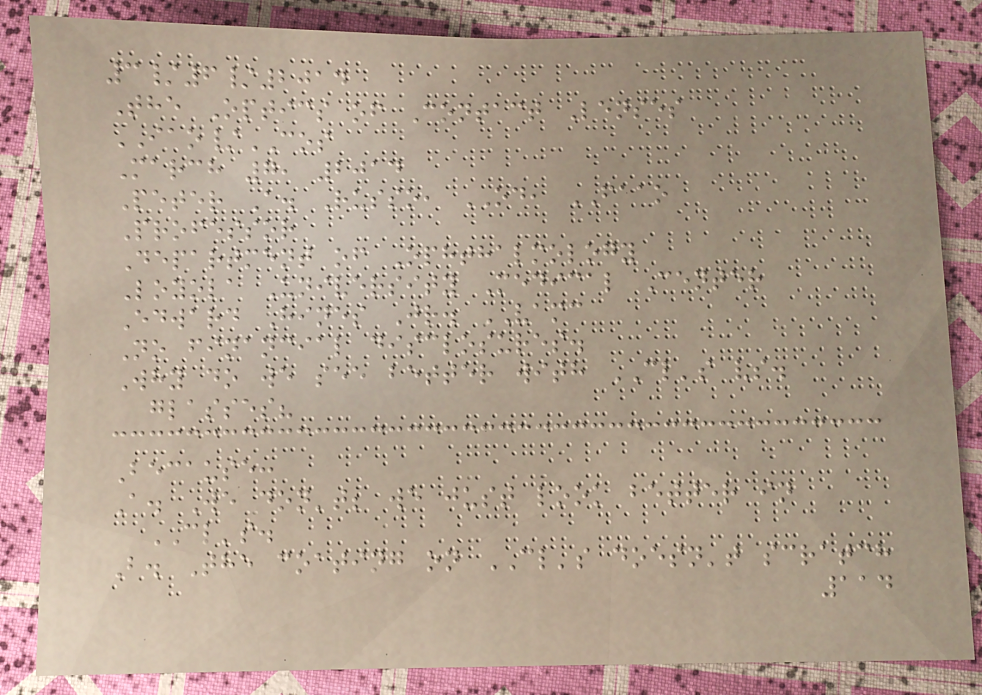3/6/2014
The Optics of Contact Lenses
IAO/COS
March 7, 2014
Peter A. Russo, OD, FAAO
Professor
Department of Ophthalmology
Loyola University Medical Center
Edward Hines Jr. VAMC
No financial disclosures.
Why do we see better with CL's vs.
glasses?
Because:
A. We don't; we just look better in
CL's.
B. The coating on CL's doesn't scratch
114
